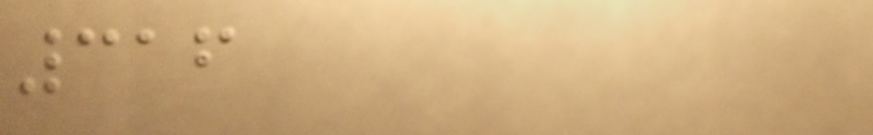316
